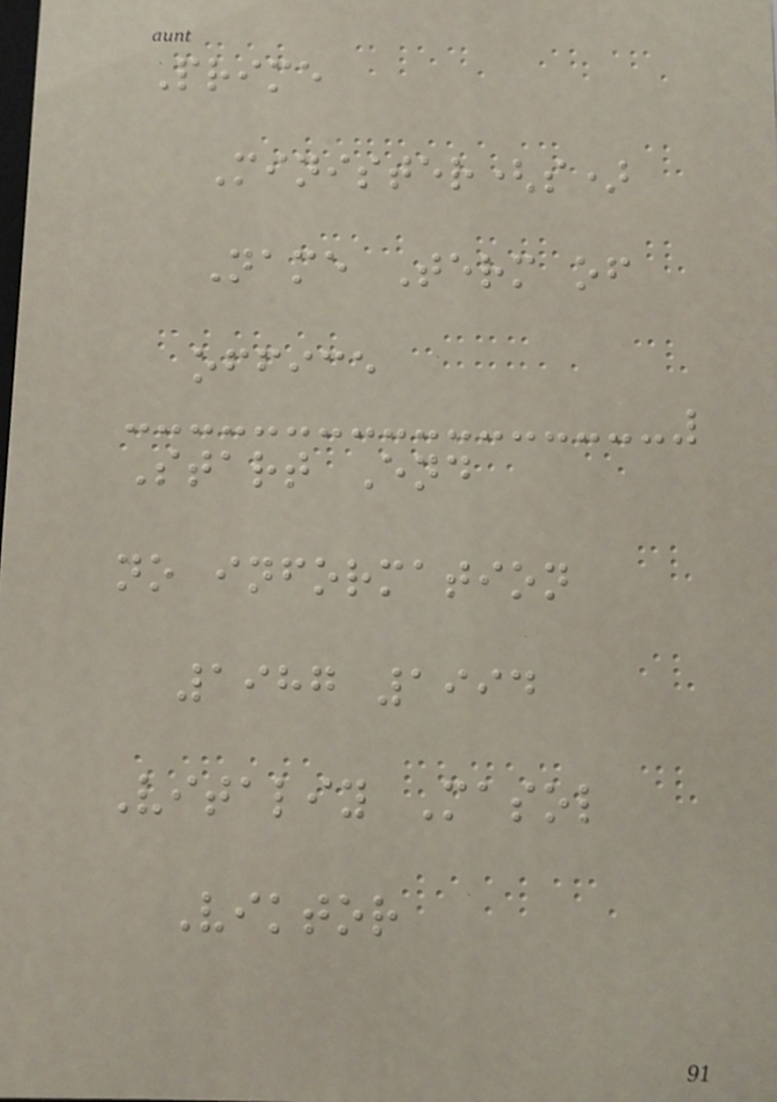Prime
Minister(s)
Name Term of
office
Start End
no information
1987 1994
Vitaliy Masol
Viktor
